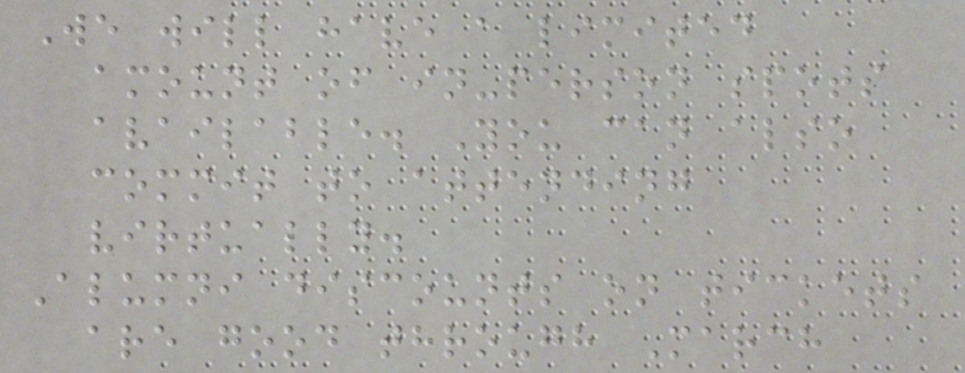We will have a limited
amount of in-person spots
available. You can also
commit to attending
virtually.
Alumni discounts on tickets
are good through March
